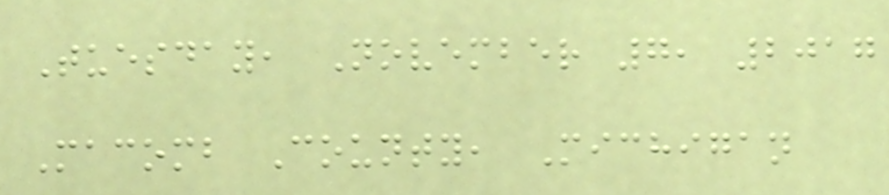Tuesday, November 7, 2017
Macomb County, Michigan
